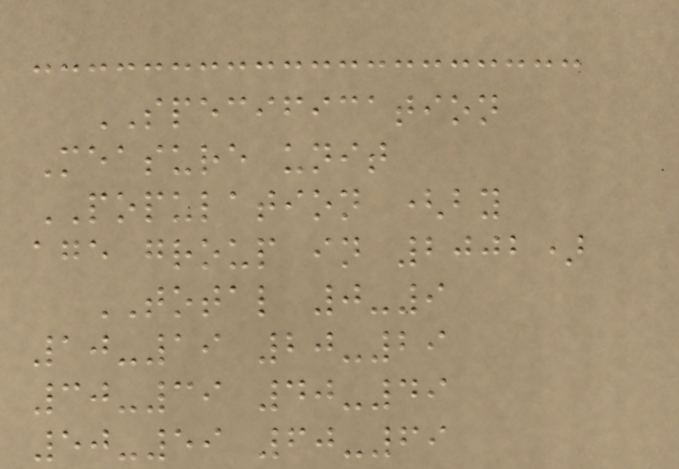SPECIFICATION
Measure unit
POPULATION (by
age group in 2002)
TOTAL 0-9
10-19 20-29
30-39 40-49
50-59 60-69
